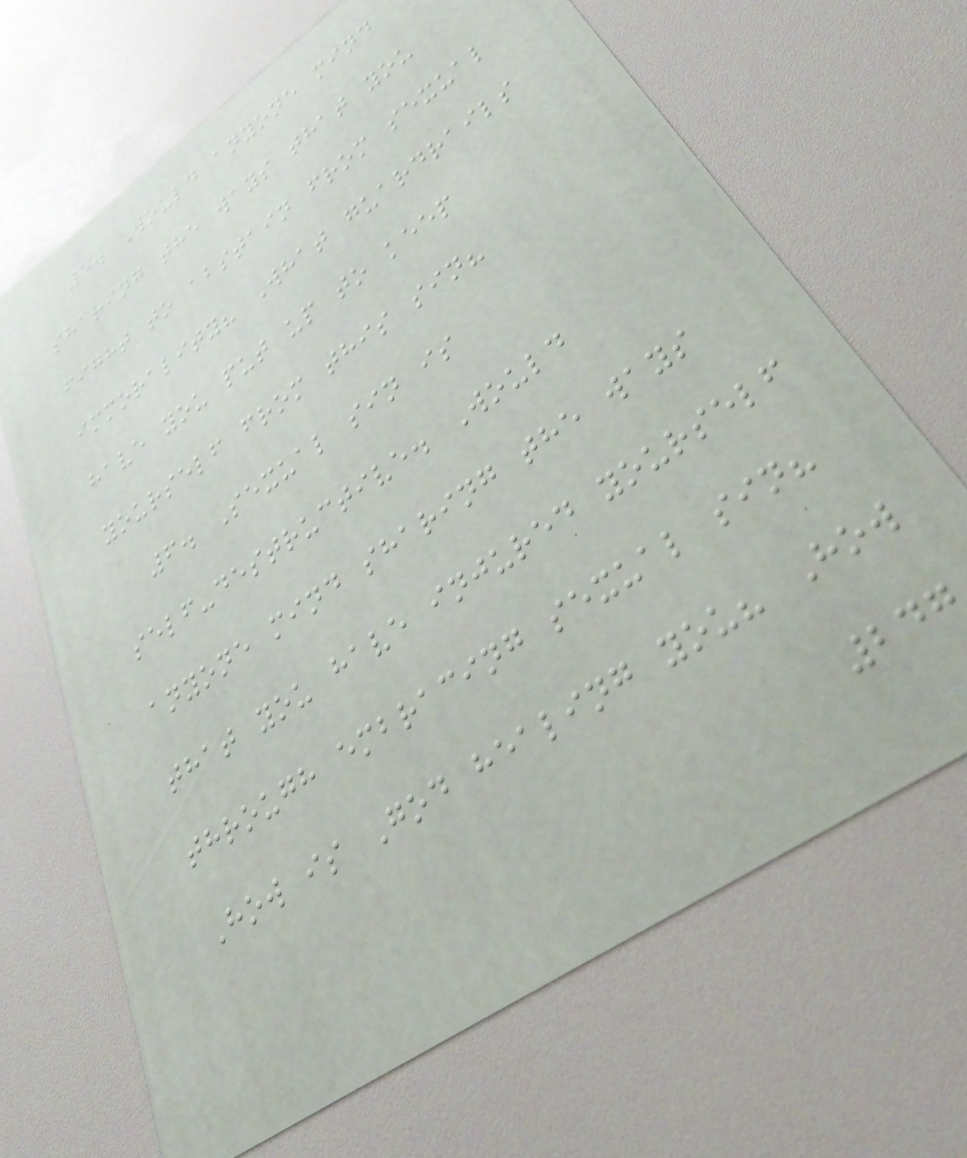5. Would anyone mind
sharing the ways that you
fight to abstain from sexual
immorality? What guardrails
have you put up to keep
yourself from this sin?
6. Sexual sin is
self-destructive. Would
anyone mind sharing the ways
that you have injured yourself
through embracing sexual sin?
How is God healing you? How
247
